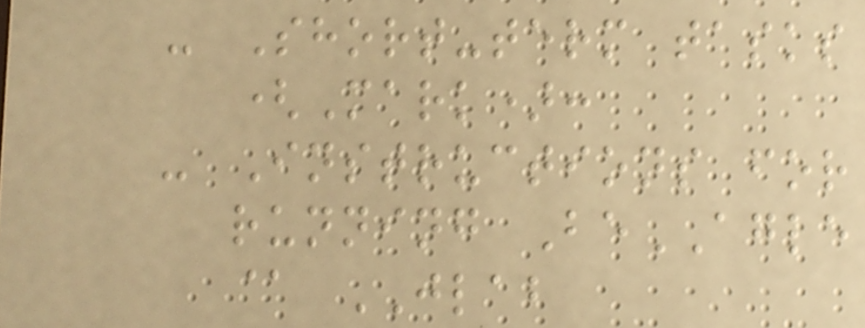- Short-term tasks
(Mark):
- Instructions for
running BeAGLE
@ JLAB
